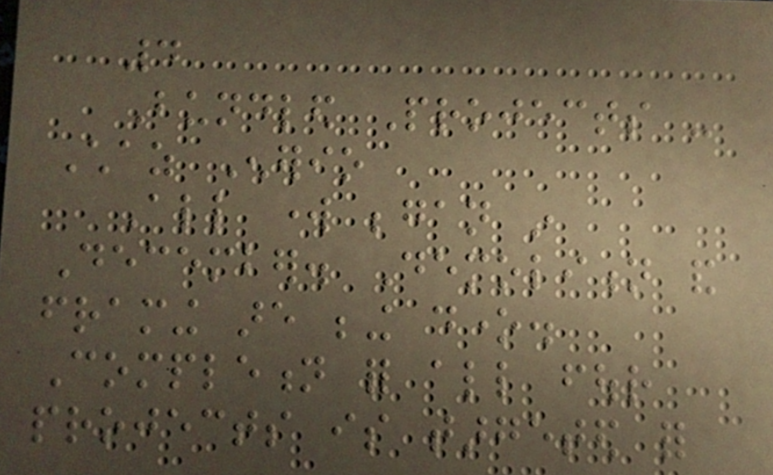4
Bundled Projects -
Chaz Enerio
All work began in
December. Demolition and
framing are being done.
Completion for all four
projects is targeted for
